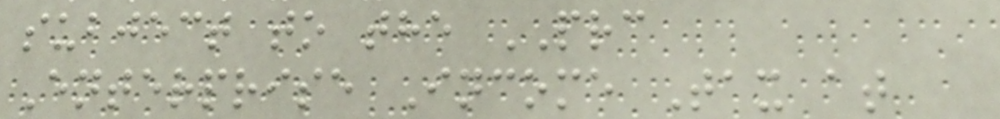subject to the PRC
Enterprise Income Tax at
